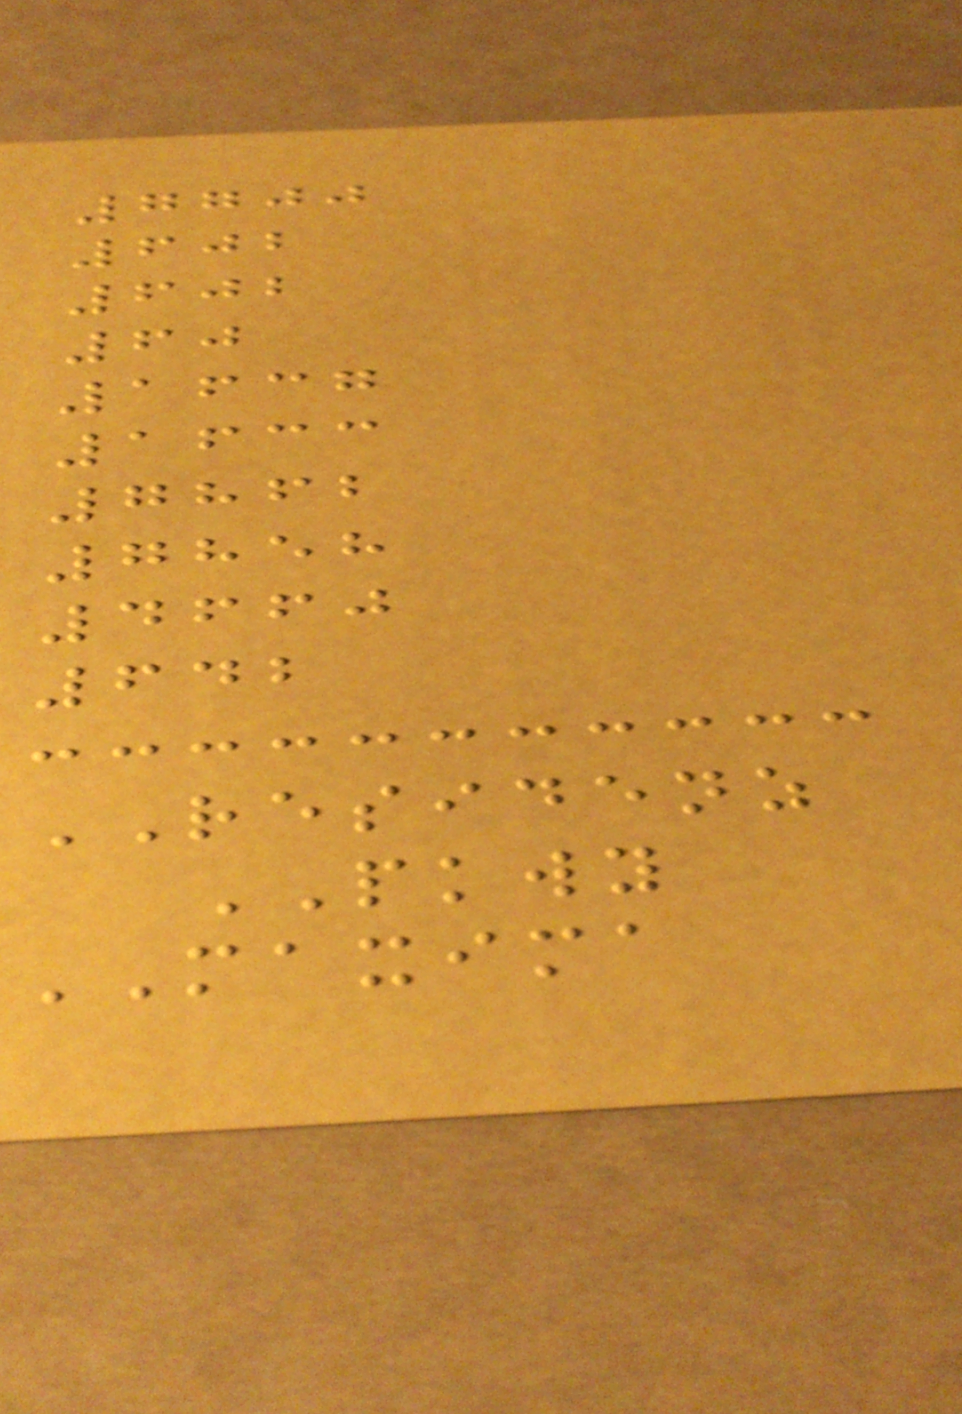7700
602
602
60
1637
1633
7862
7858
4660
642
RESIDENZ
PKWY
MAXIMA
